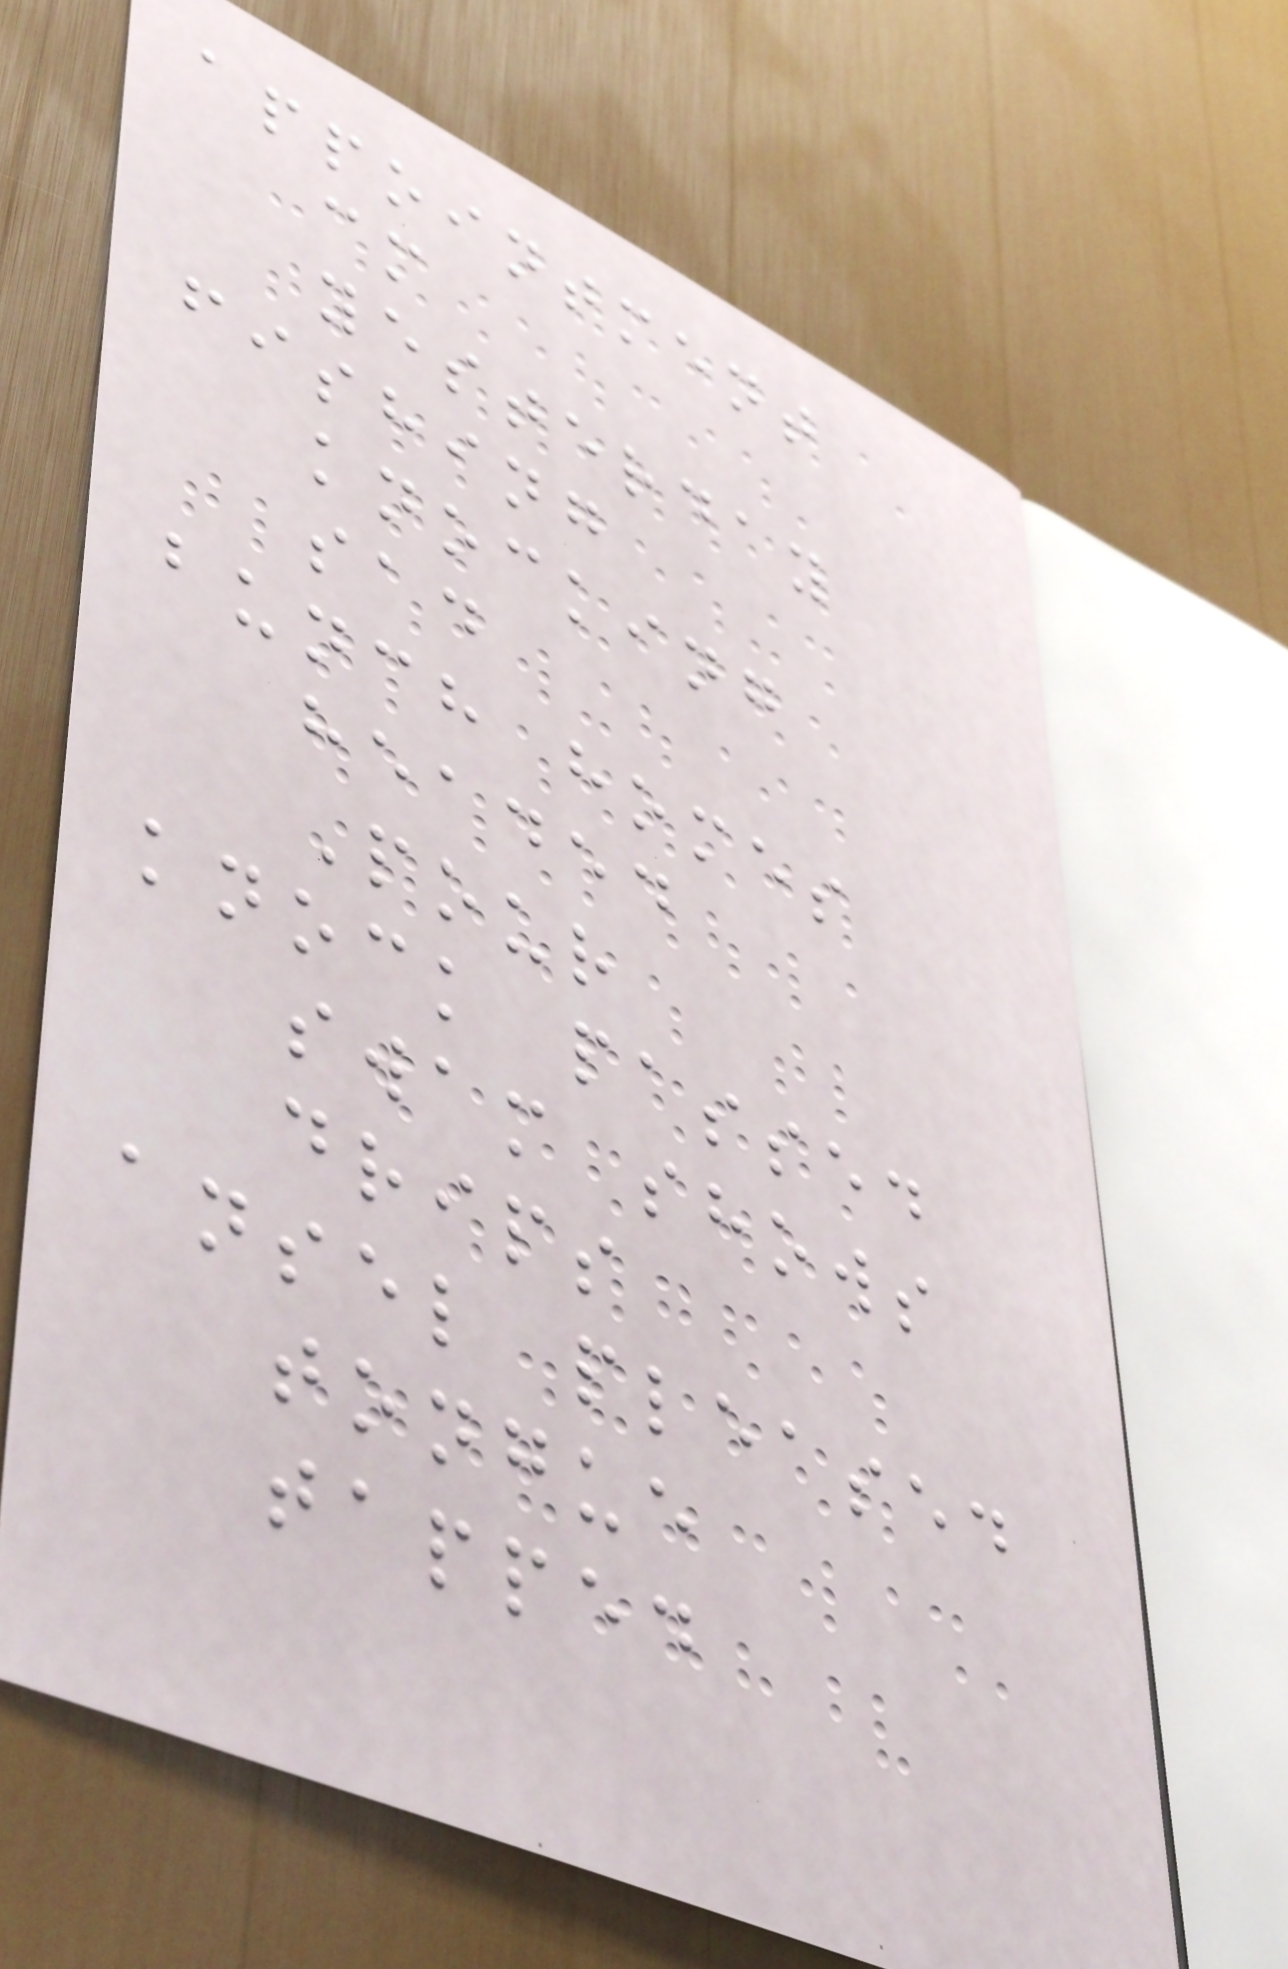appointment
cm
yesterday
fishing
knocking
sad
bunch homes
headed
Pour
knock passed
swam shows
drips
ansel pleased
tongue
tapped
